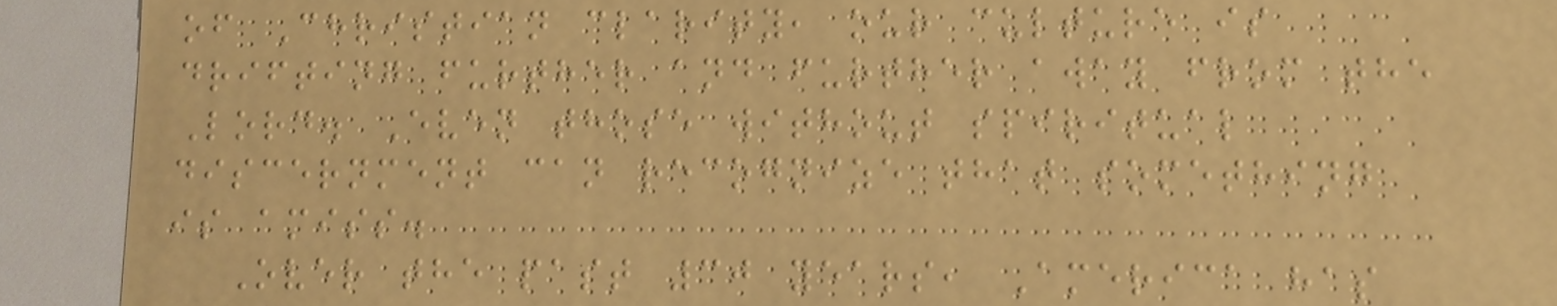of Christian clarity, our culture is
drifting further and further away from the
Lord. Even those without spiritual
discernment can recognize that something
is amiss.
Over the past 30 years, America has
